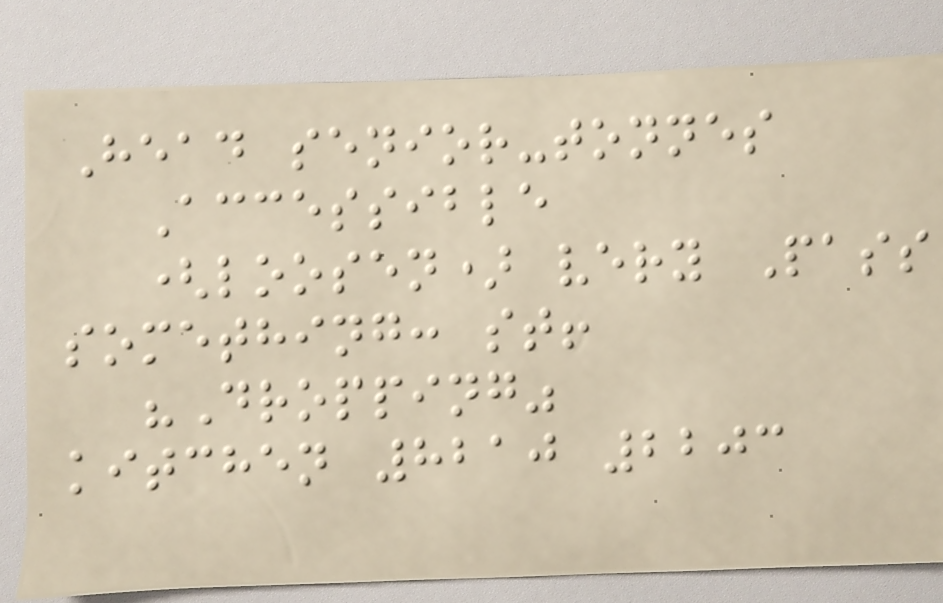Head senior-tonnes
Accessible
(loosen) very Pass
something: st!
"Dropping"
kitchen 8210 2203
